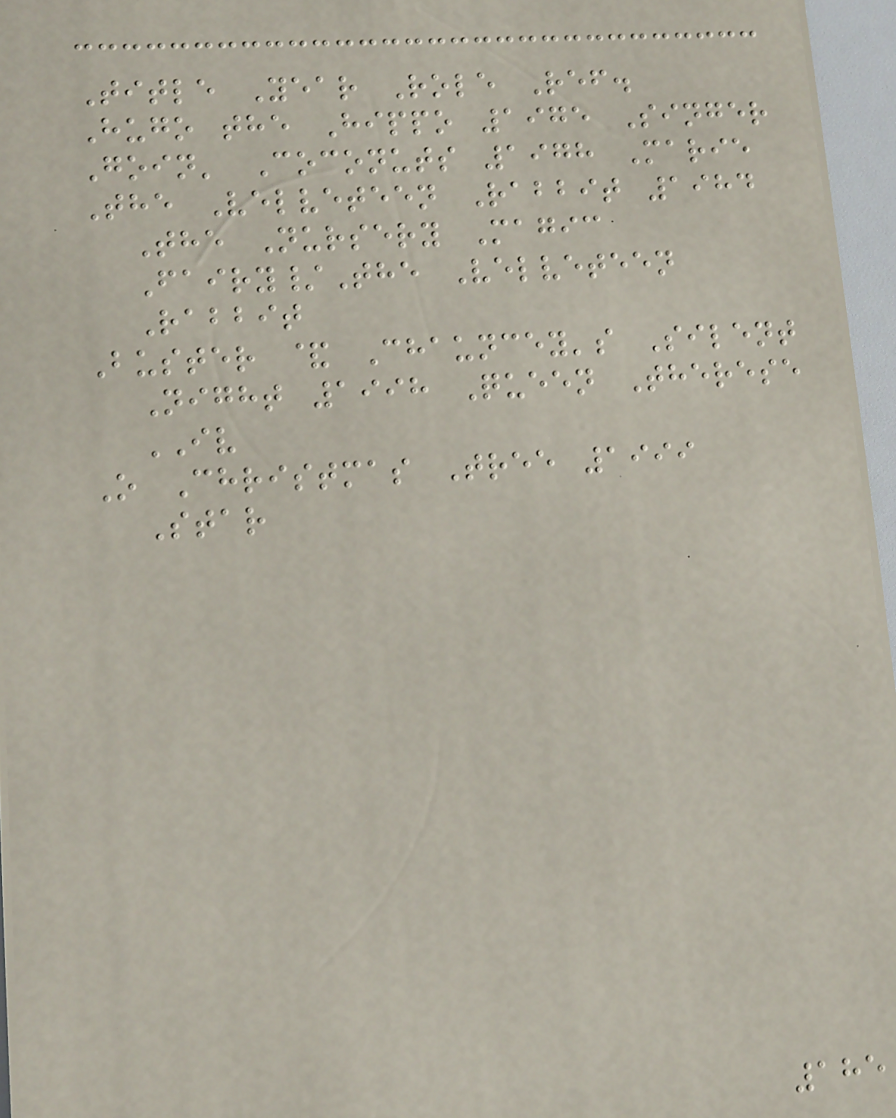Title Year Role Ref.
Hugo the Hippo 1975 Singer
Goin' Coconuts 1978 Marie
The Velveteen Rabbit 1984
The Nursery Magic
Fairy/The Velveteen
Rabbit
Buster & Chauncey's Silent
Night 1998 Queen Therese
IV
O Christmas Tree 1999
Star
185
